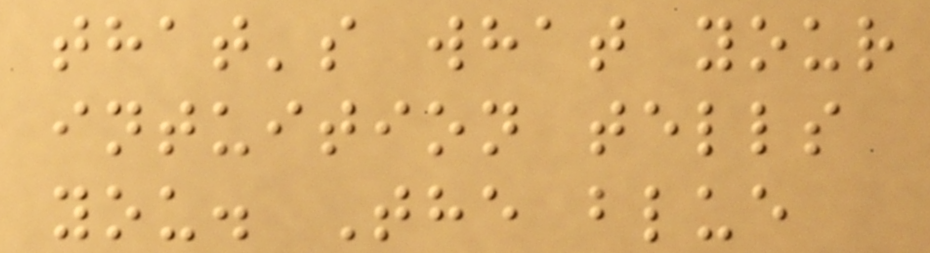that's what your
intuition tells
you. The blue
